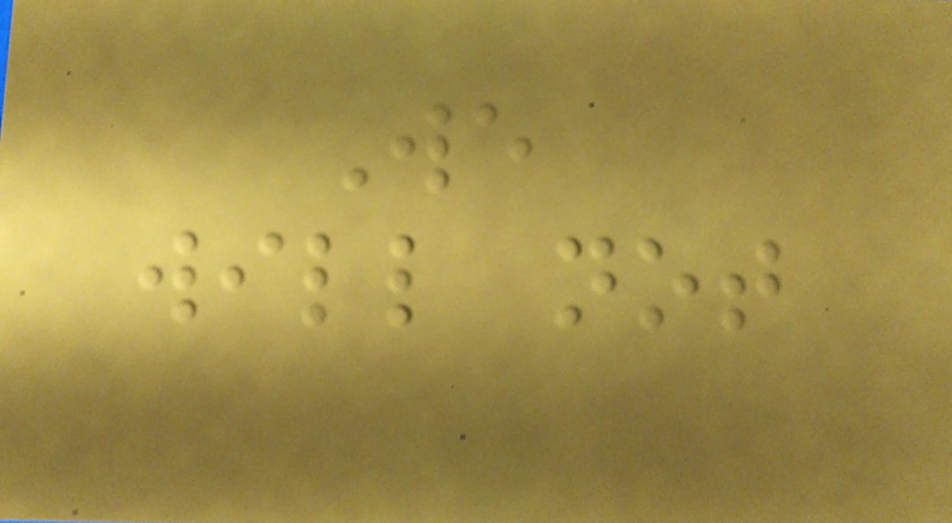We
will not
